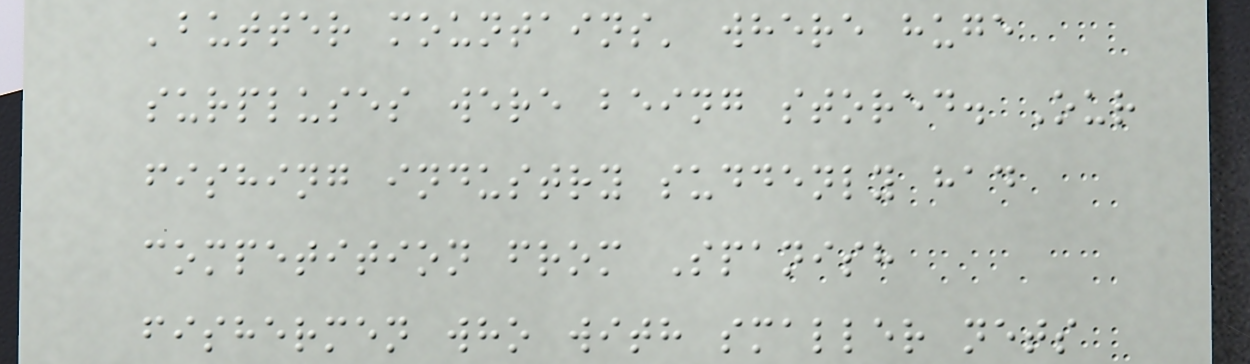'butter mountains' where huge
surpluses were being stored. Our
fishing industry suddenly had
competition from Spanish
fishermen who with smaller nets
